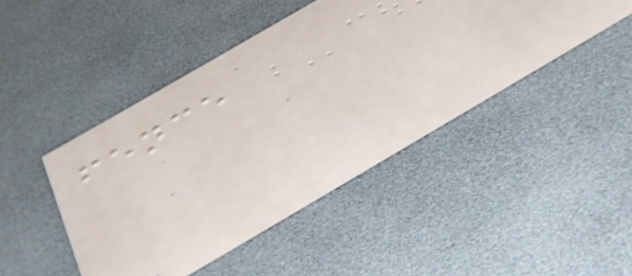fence
